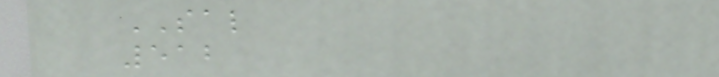SAL
512
